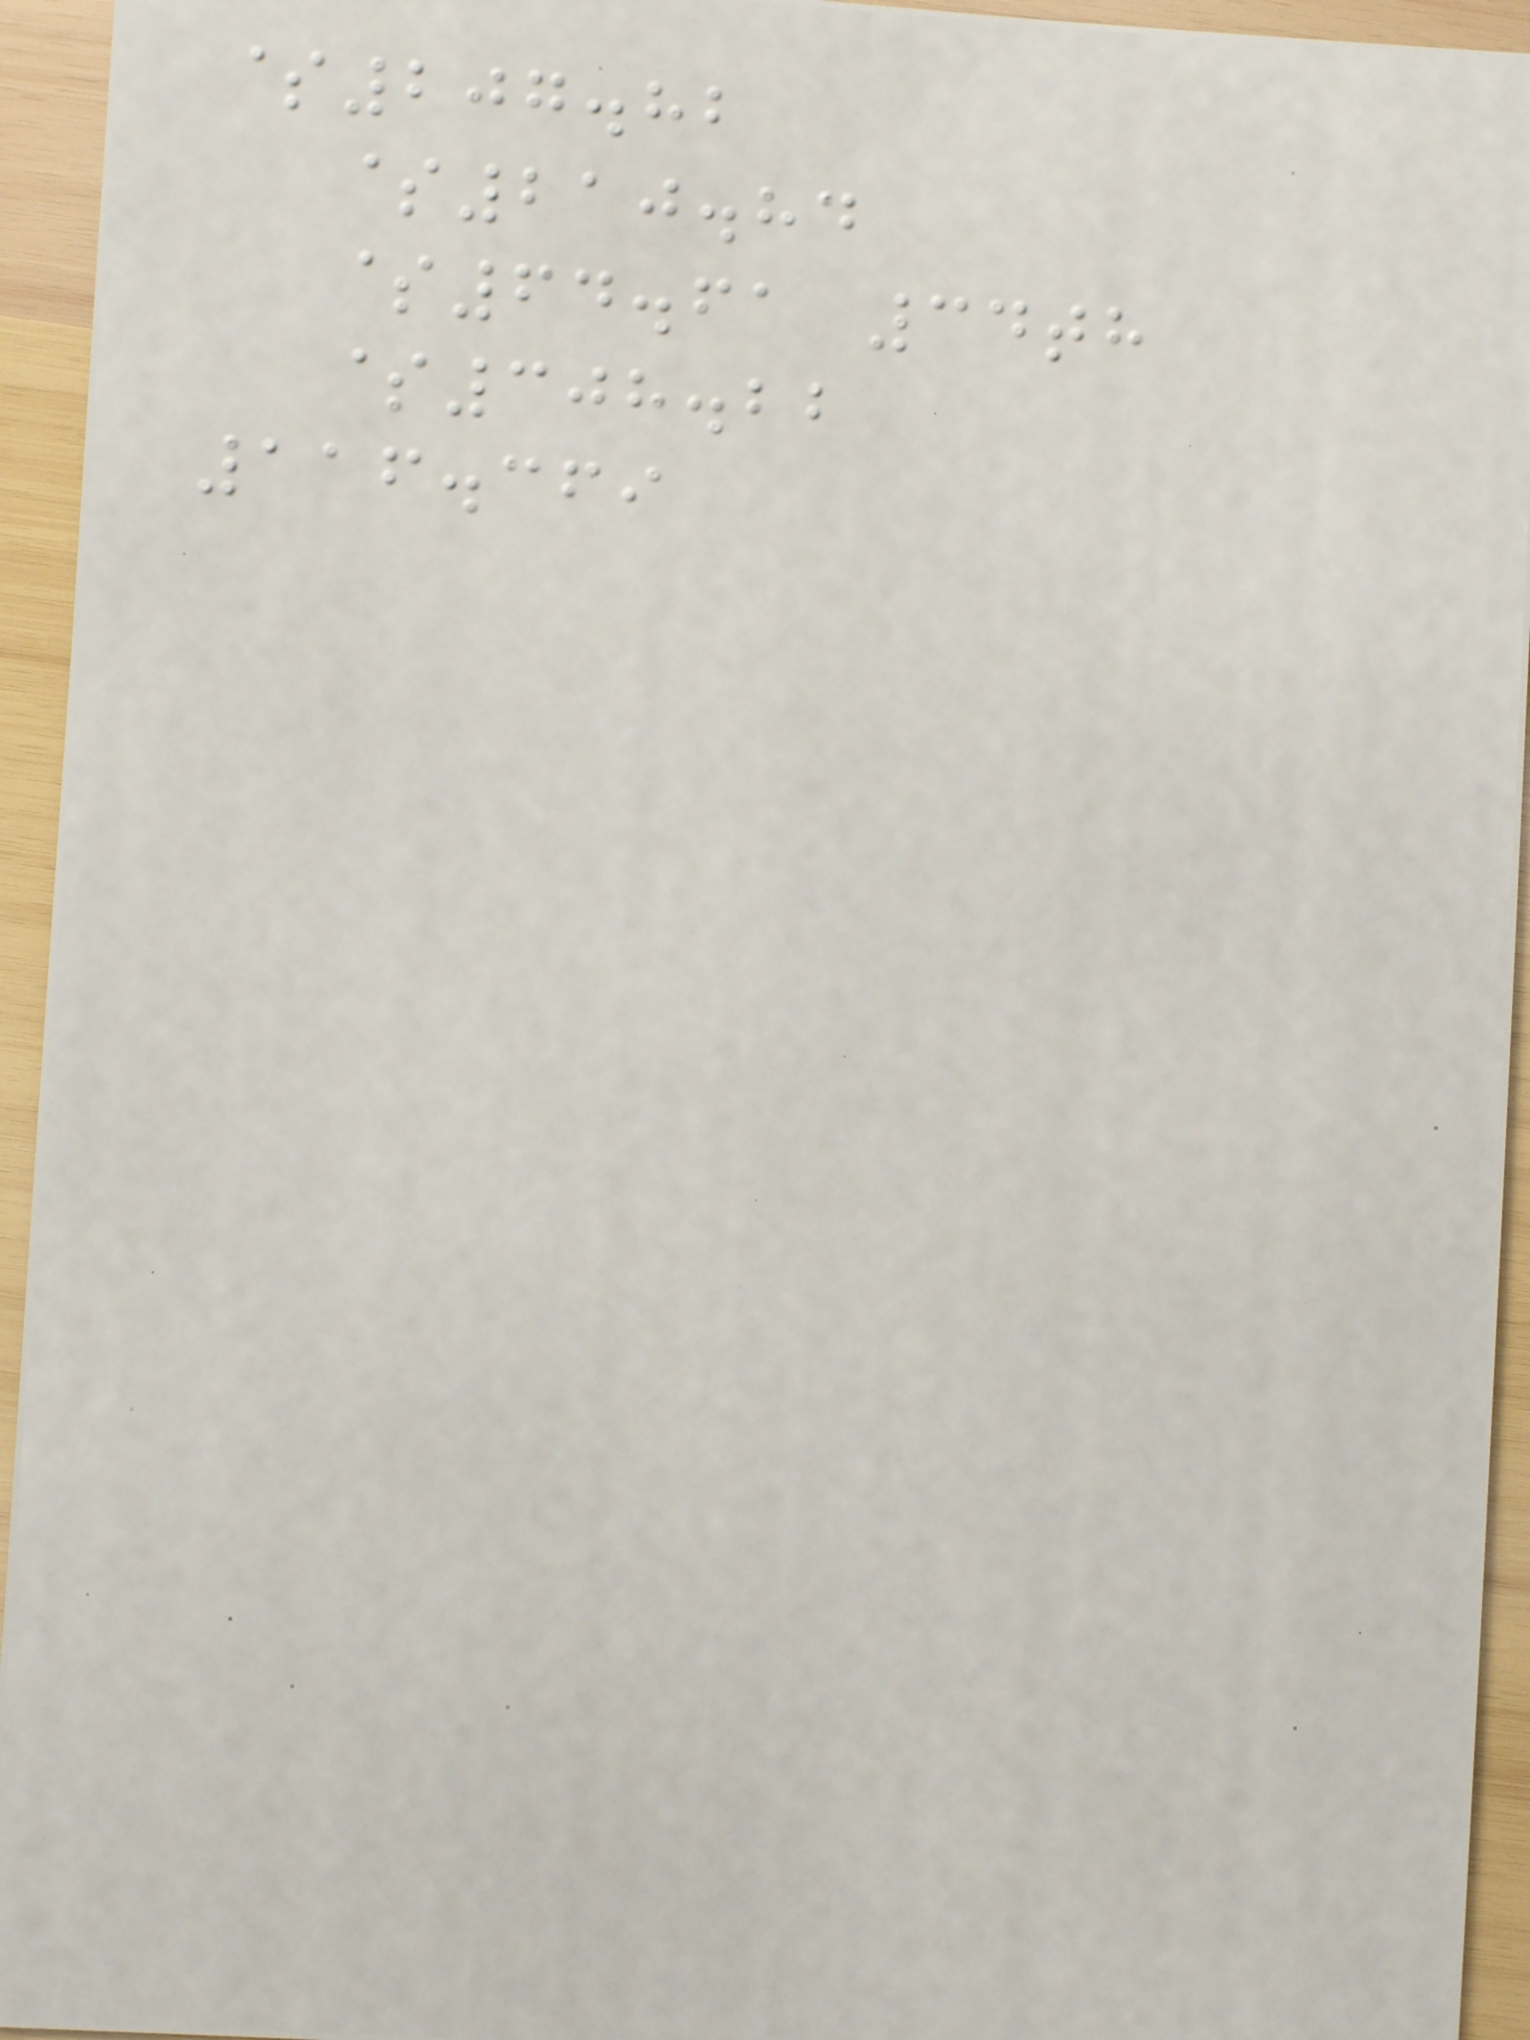$207.82
$210.84
$64.61 34th
$308.22
116.369
